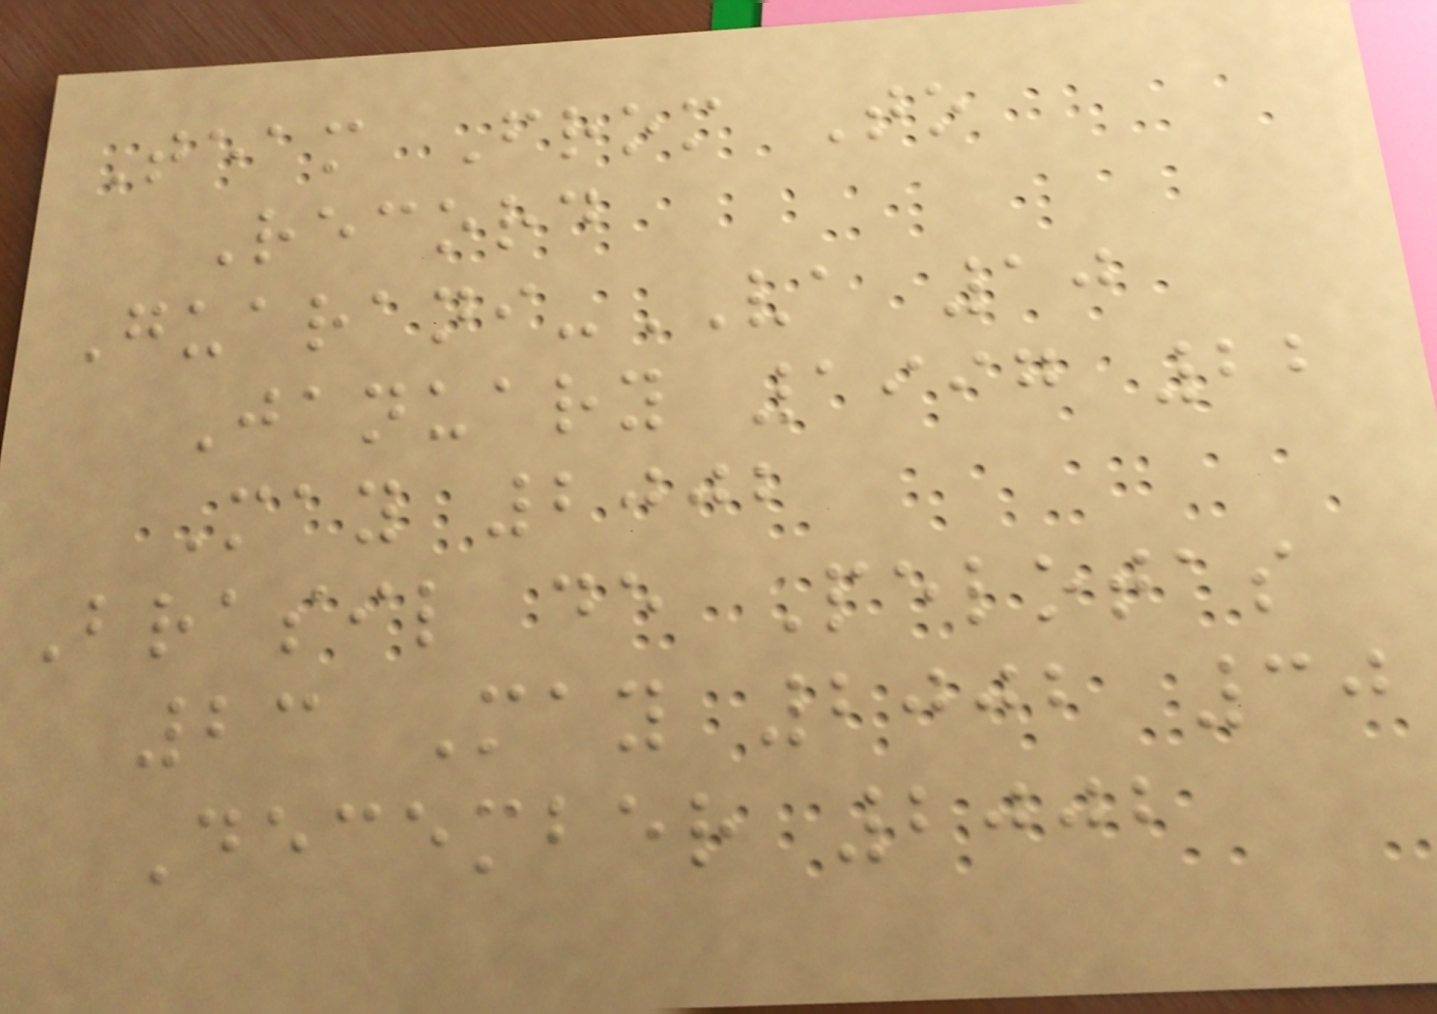Team From To
Record
Guarani-VA 10
January 1997 22
May 2002
Brasil de Pelotas
23 May 2002 30
December 2002
